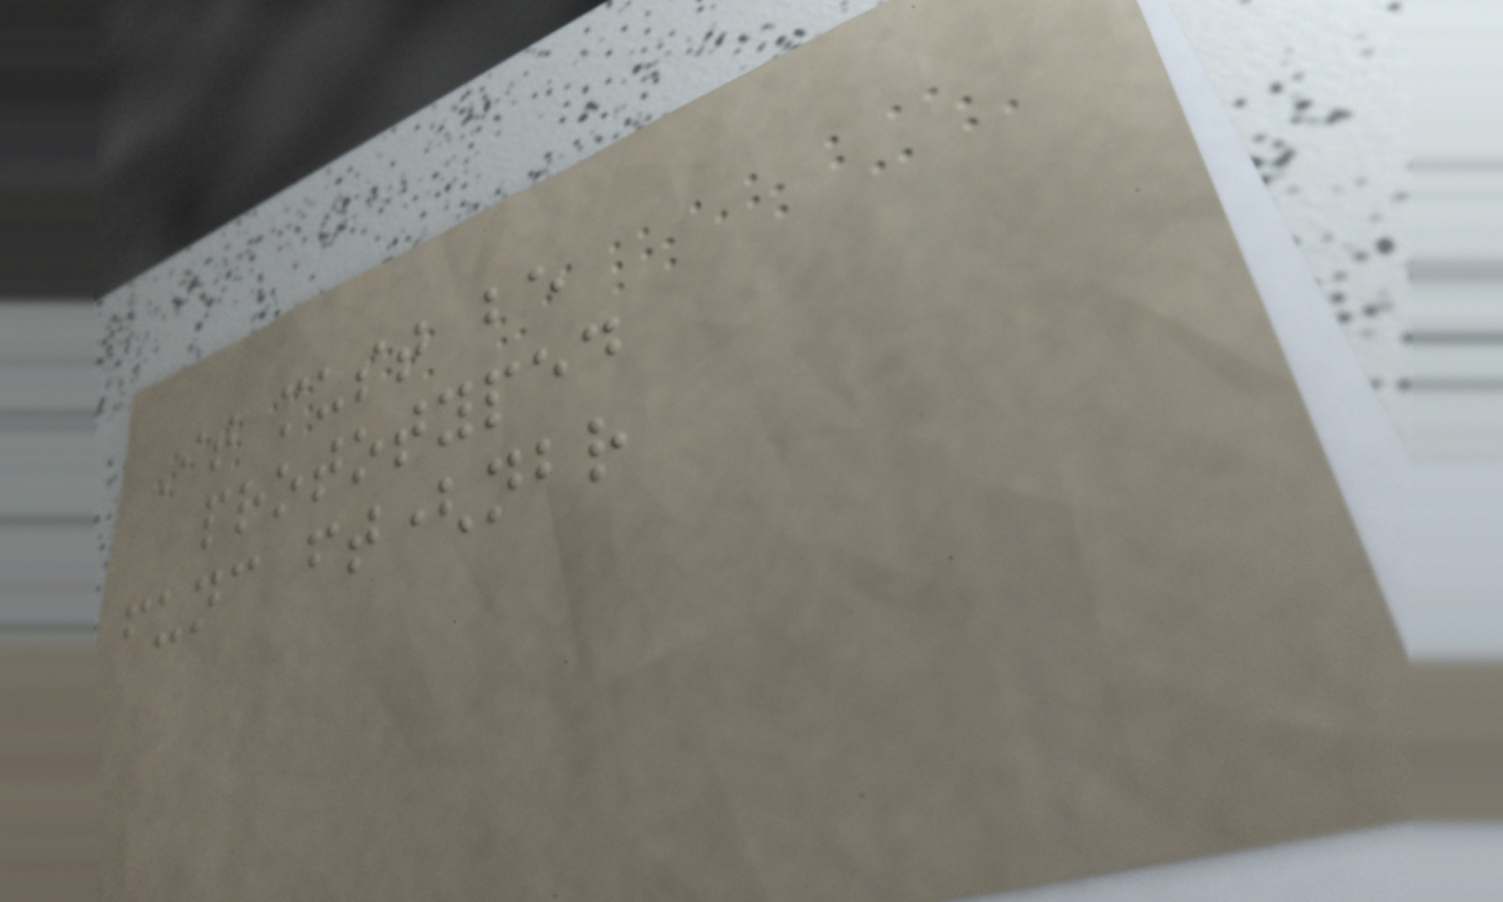It must be
prototyped
func ft(nbr
